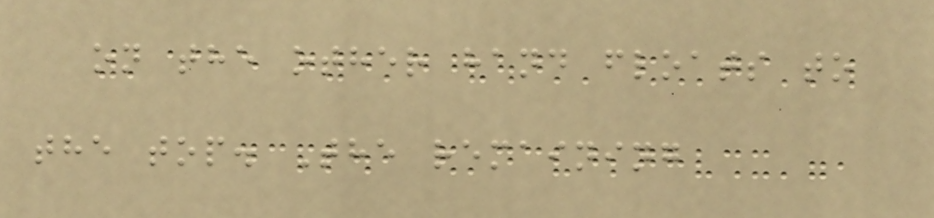on the other hand floats to
the top. The remaining
